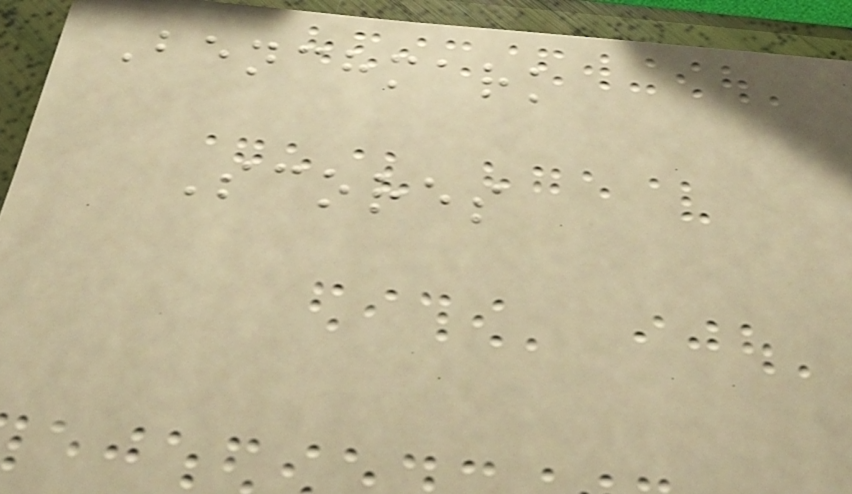Benchmark
Scores
